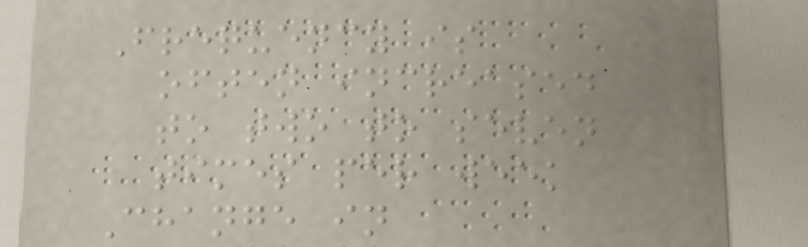Frequency is
often increased
to two to seven
times per week
Change in
